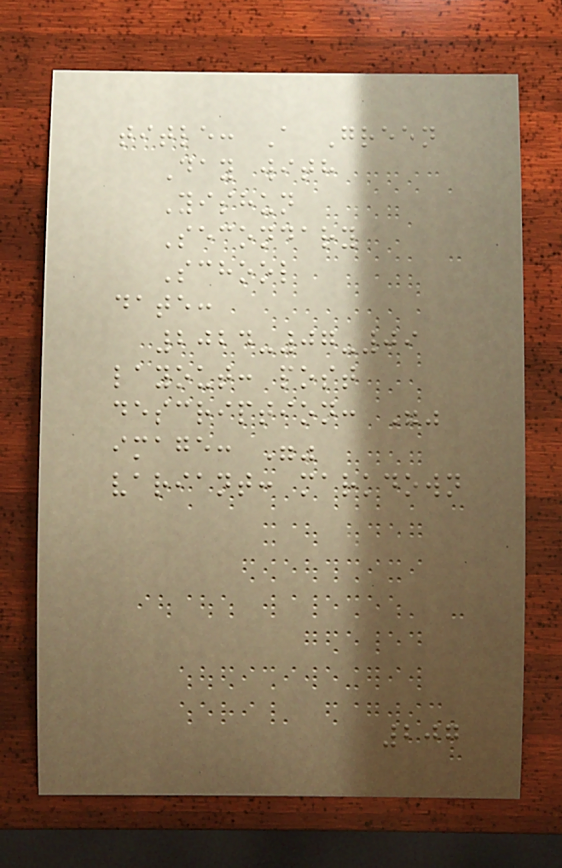title: A Green
Day with
Yishun
Secondary
School
date:
2024-07-09
layout: post
description: ""
image: ""
variant: markdown
207
